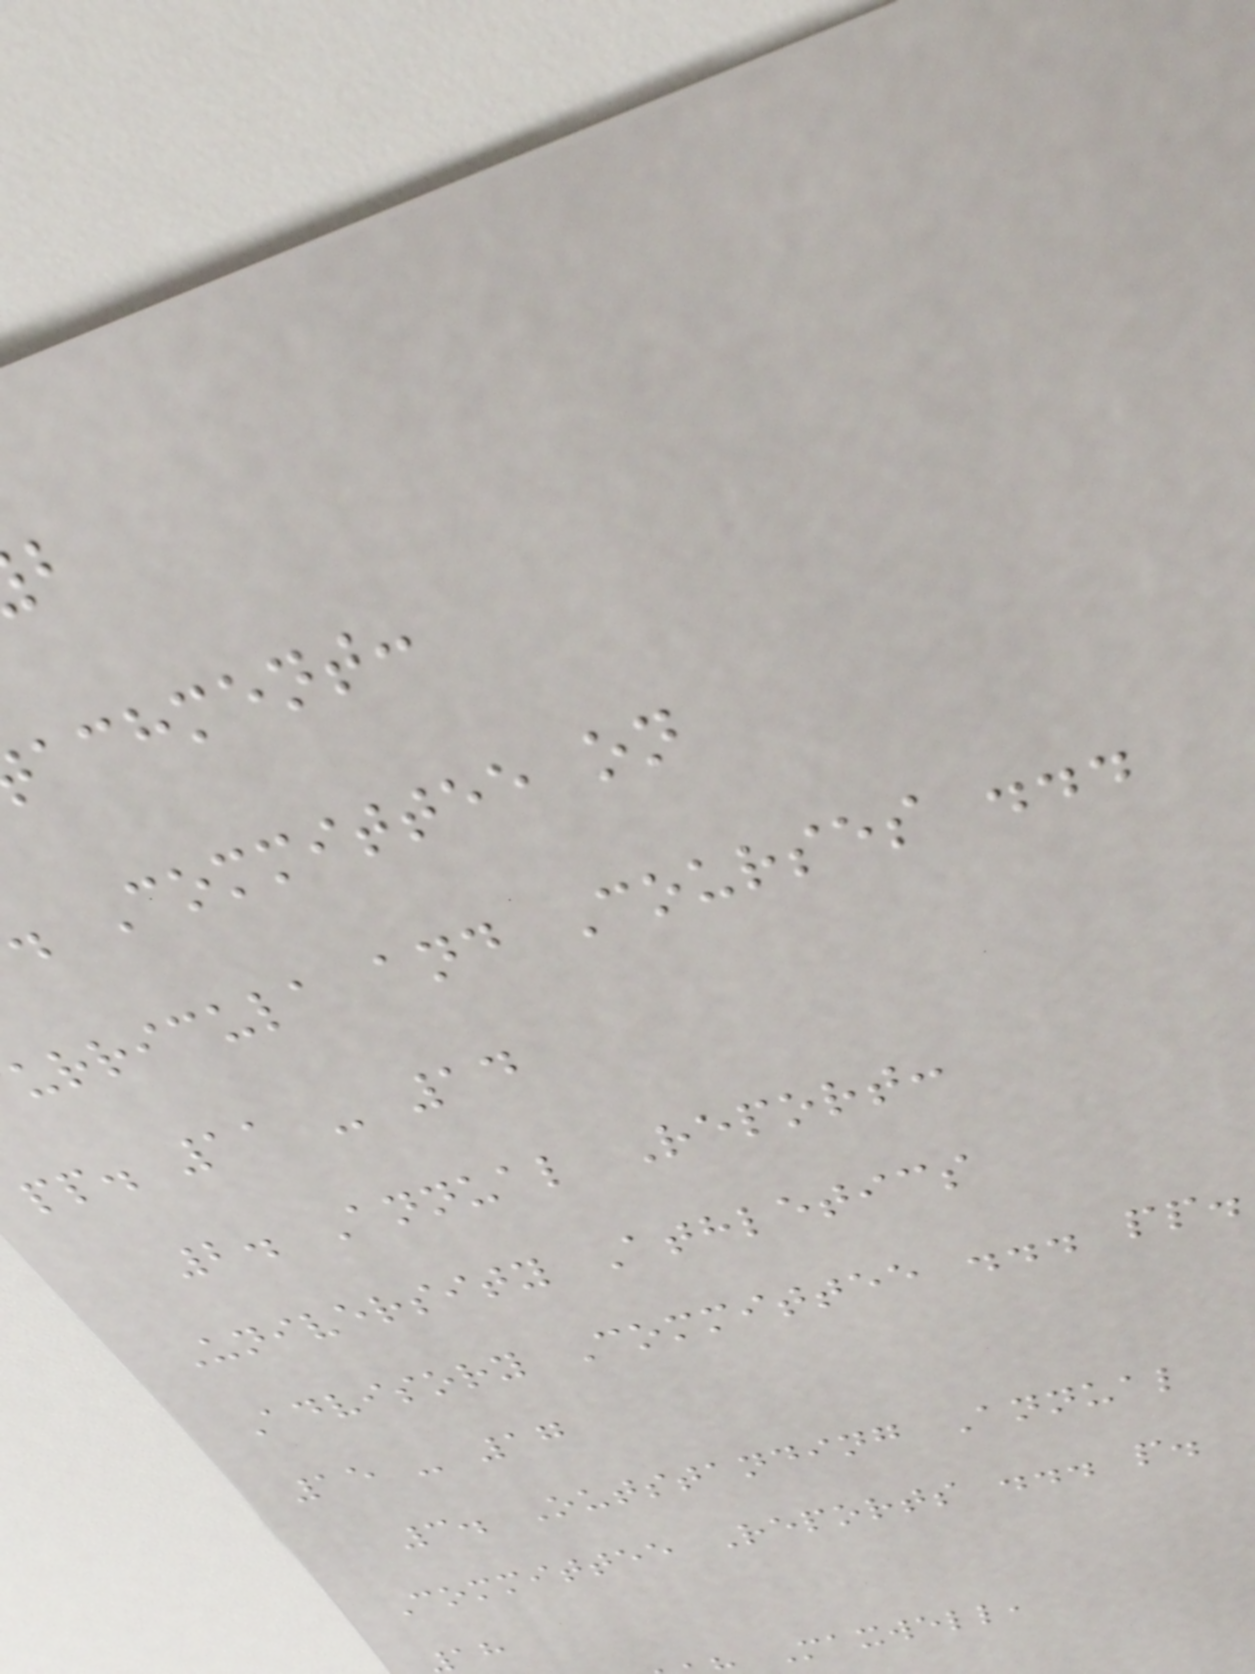achment:
Committee on
urricula and Courses ...
pp. 11 - 14
2. Annual Report:
University Athletics
Advisory Committee ... pp.
15 - 17
3. Outstanding Annual
Committee Reports ... p.
Maxwell,
